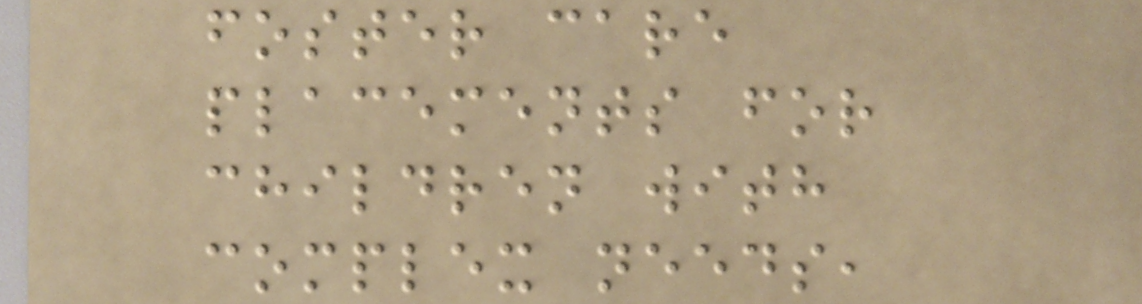foster care
placements for
children with
complex needs,
